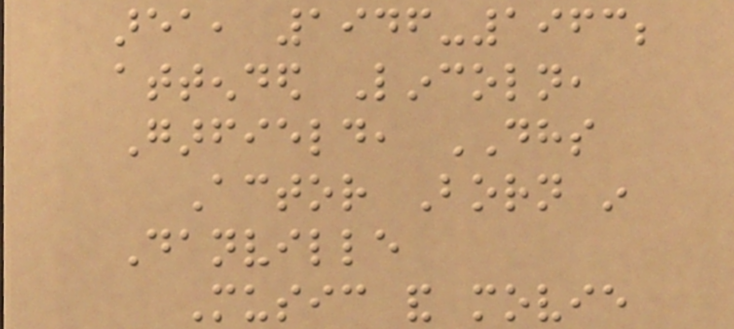area, 1946-1963;
attended Lincoln,
Garfield, DHS
Actor Born in
Danville
Music and movie
